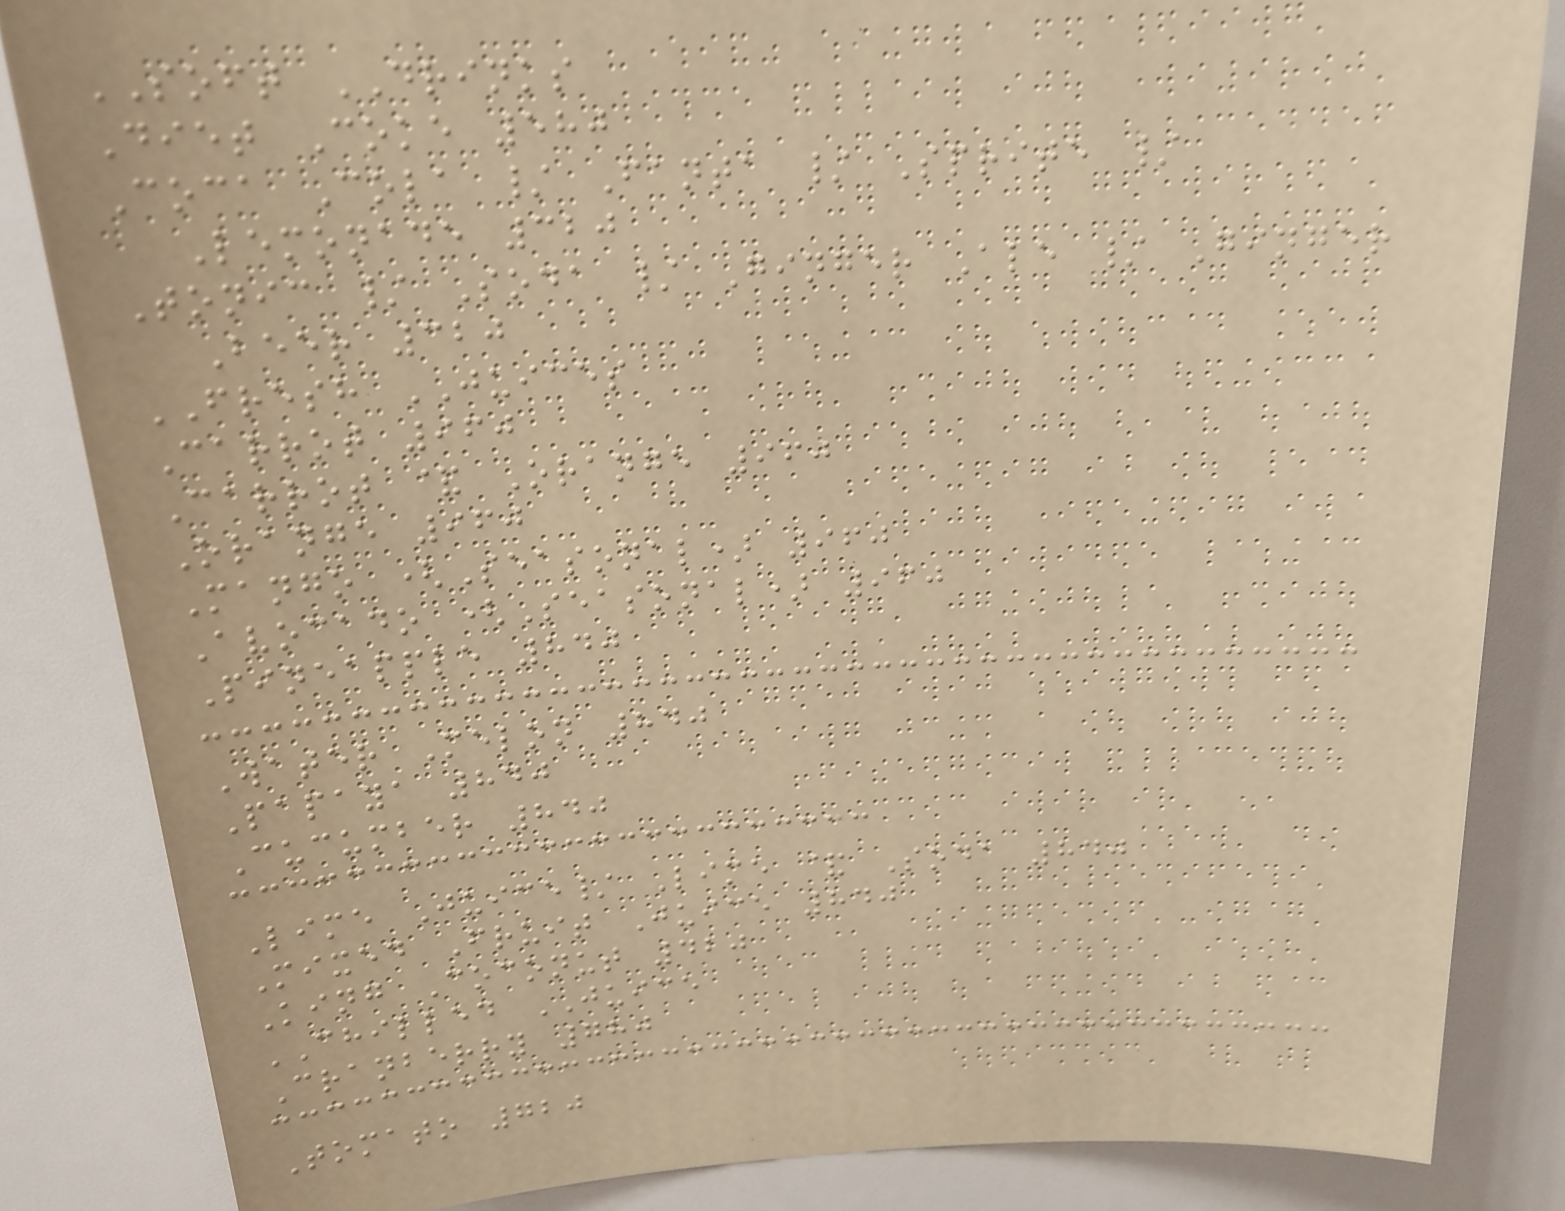SOFT DRINKS
Diet Coke 580
Coca Cola / Fanta / Sprite /
Lemonade 320
Tonic / Soda / Ginger Ale / Ginger
Beer 320
FRESH JUICES
Carrot 960
Carrot & Orange 960
Orange 960
Mango (Seasonal) 960
Avocado (Seasonal) 960
Pineapple 840
Water Melon 840
Papaya 840
Cucumber 840
Lime Juice/ Lime & Soda 840
Mixed Fruit Juice 840
King Coconut 420
CHILLED JUICE
Cranberry 780
Tomato 720
